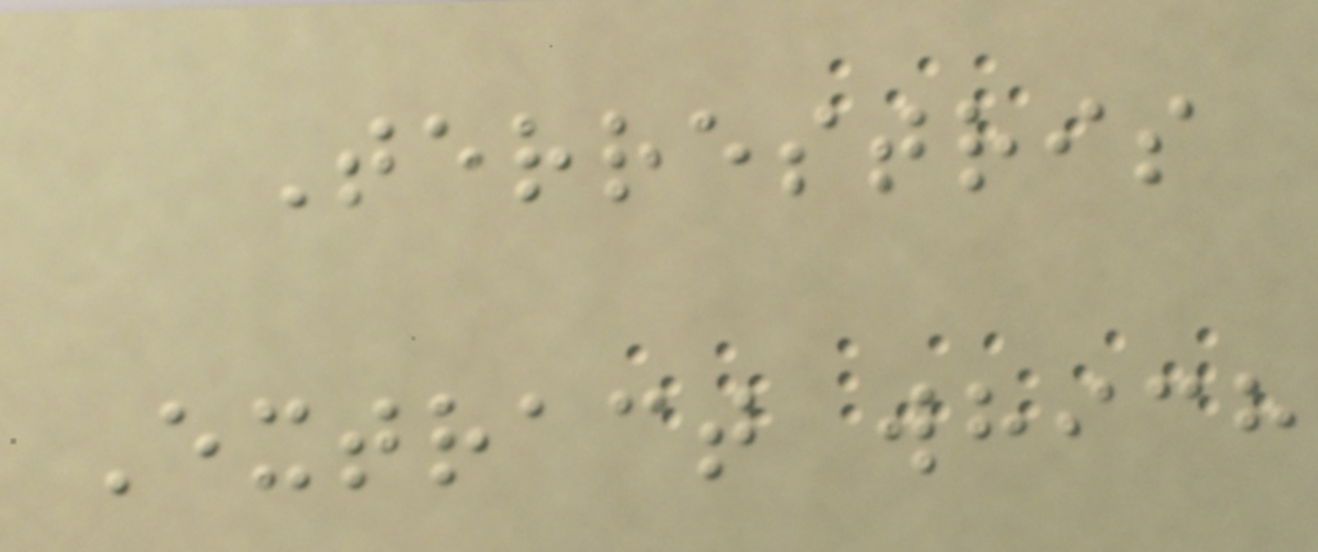Terrestris
Extract which
